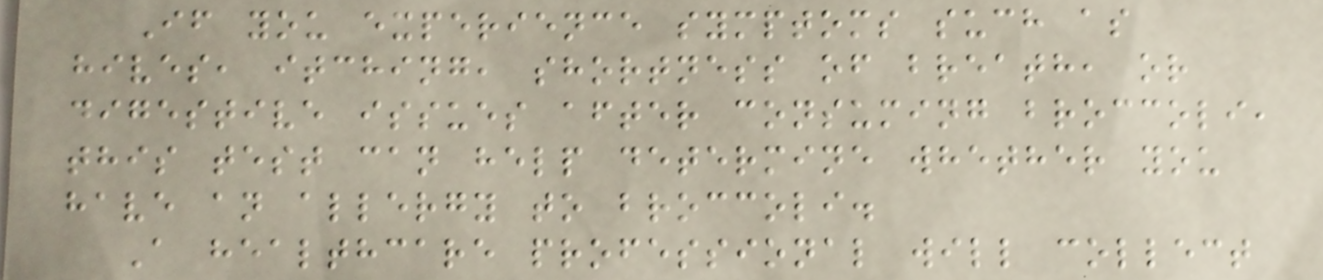If you experience symptoms such as
hives, itching, shortness of breath, or
digestive issues after consuming broccoli,
this test can help determine whether you
have an allergy to broccoli.
A healthcare professional will collect
